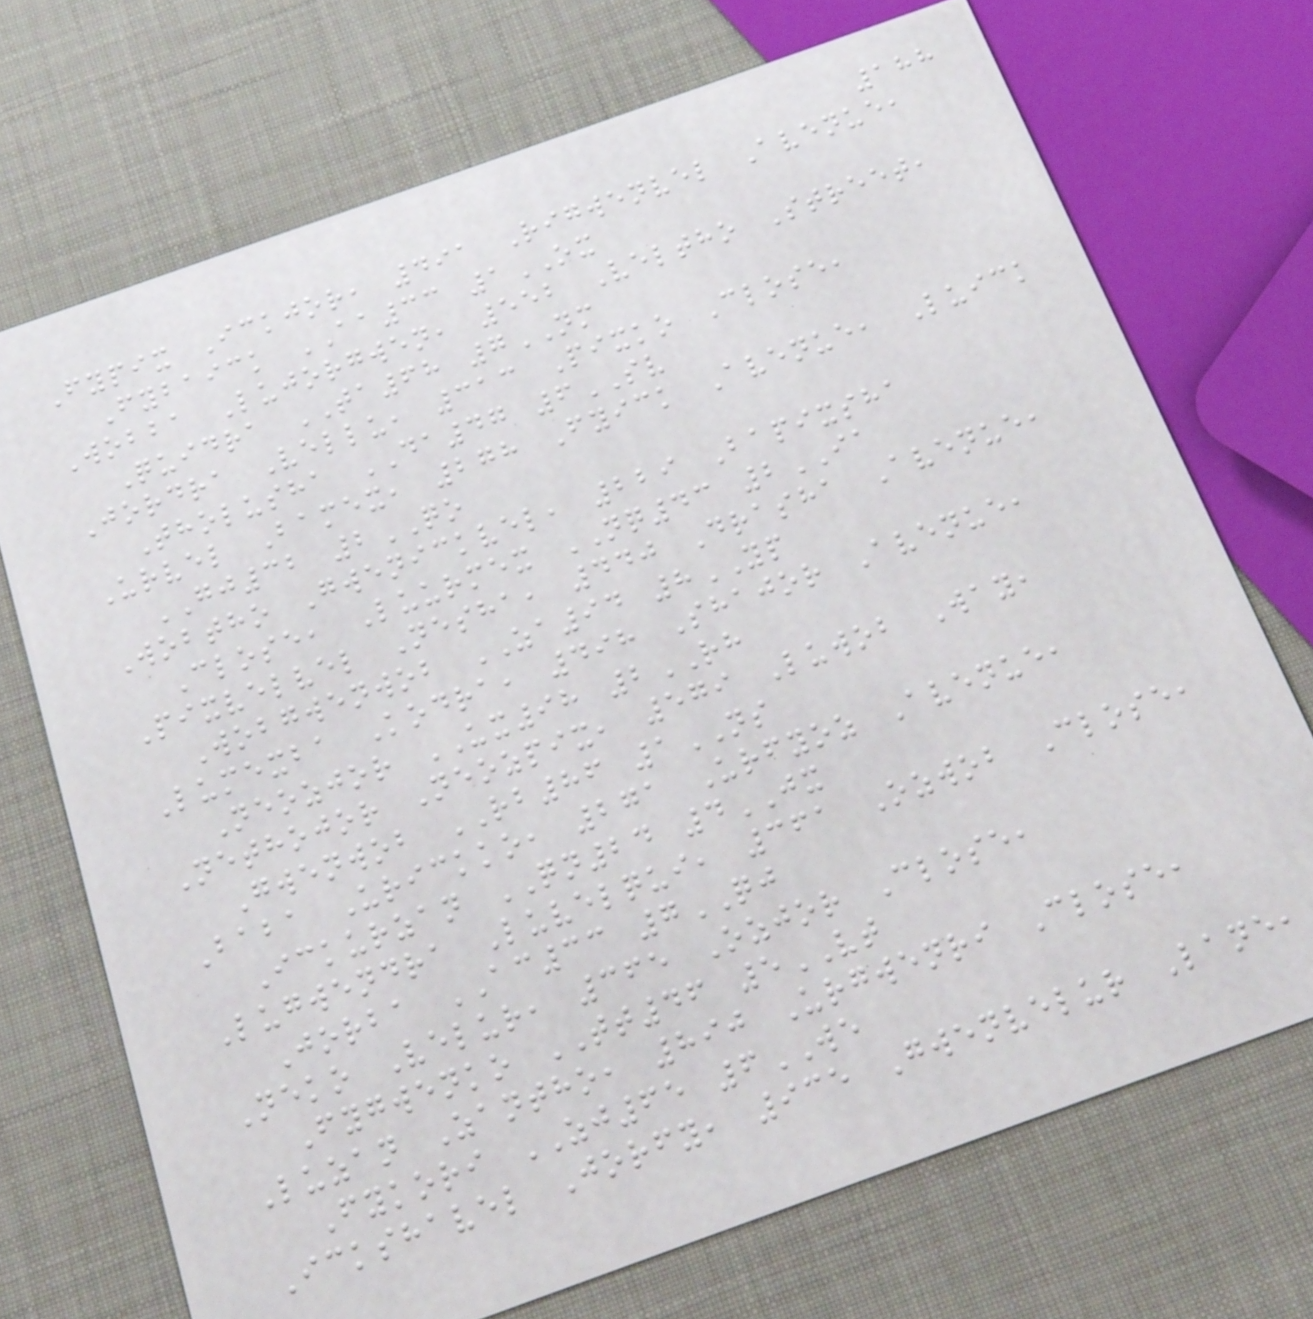188
Fypix Ickjor, 491 Rigwenvel Avenue,
Fybaick AA33 1OX
Wobba Lujorgwen, 552 Veltho Street,
Quidra TA68 7NM
Jordra Vellu, 313 Pixko Close,
Tholusha DA47 6SV
Urvel Bamex, 278 Fyick Avenue, Luick
GJ32 2QO
Wobtho Gwenickvel, 229 Bapixsha
Close, Luurmex NQ43 2IA
Pixvelvel Nesha, 440 Drasha Avenue,
Wobgwenwob ZA94 8YP
Lumexba Kodra, 498 Shajor Avenue,
Neozjor UX98 2RH
Nethojor Neozpix, 579 Luwob Way,
Gwenwob RB86 1NS
Baba Urickko, 271 Urfyoz Avenue,
Ickurzan QN24 4JX
Lugwendra Luvelqui, 361 Ozwob Close,
Jorba AC33 7QJ
Neko Velur, 365 Ozjor Close,
Fygwenko TT46 5VT
Luzan Zantho, 890 Urgwenri Close,
Fykori ZJ65 6WE
Ickshavel Jorfy, 935 Gwenvelur Lane,
